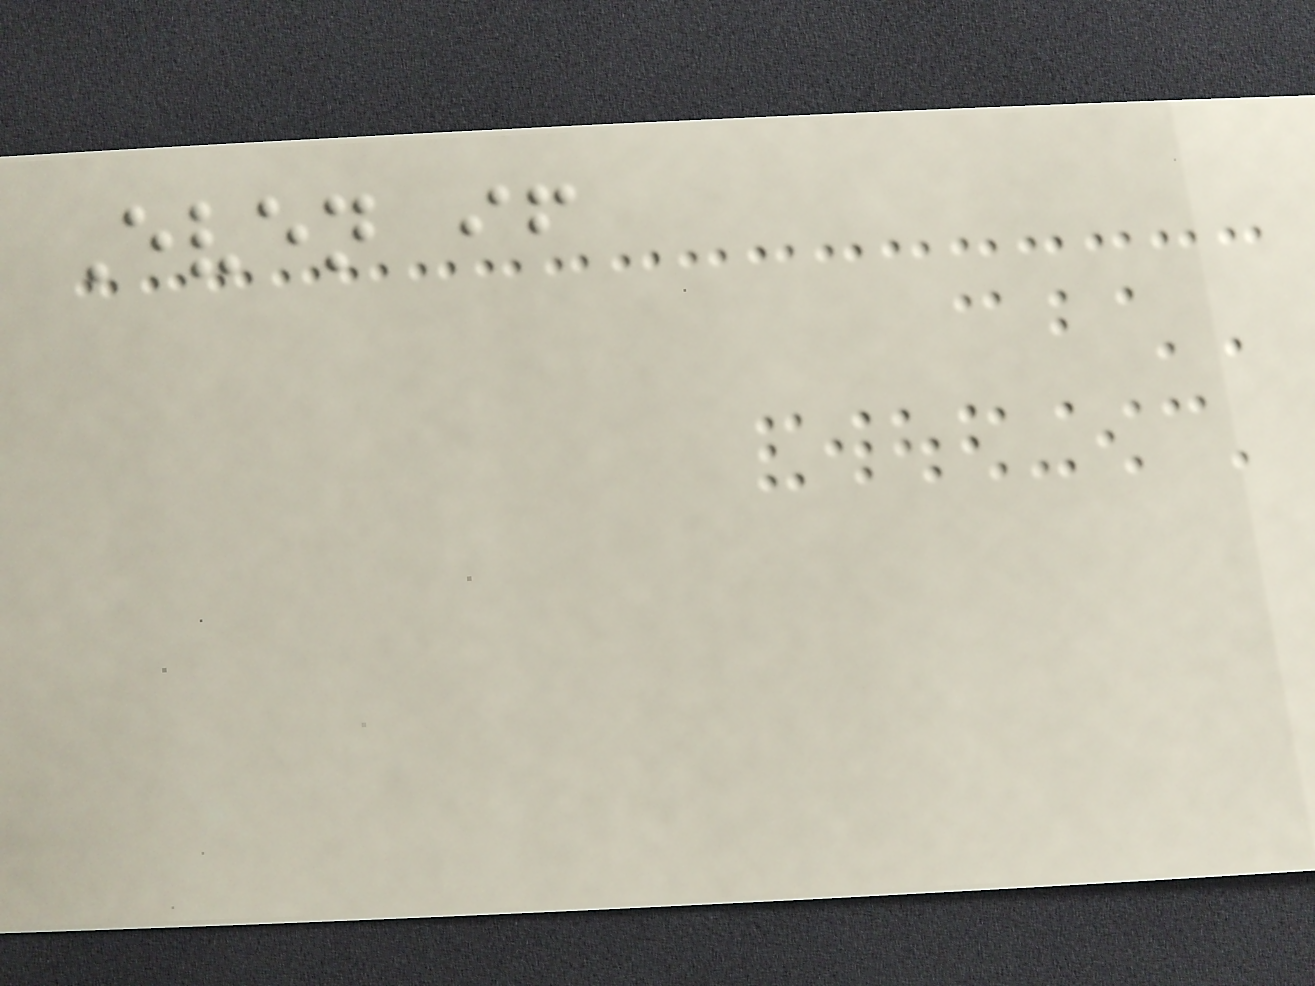Even if
